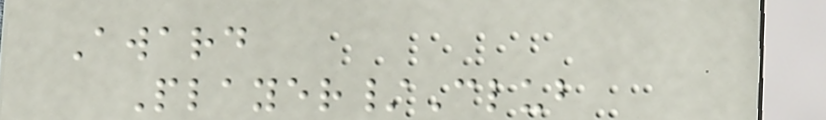Award
Player/Club
